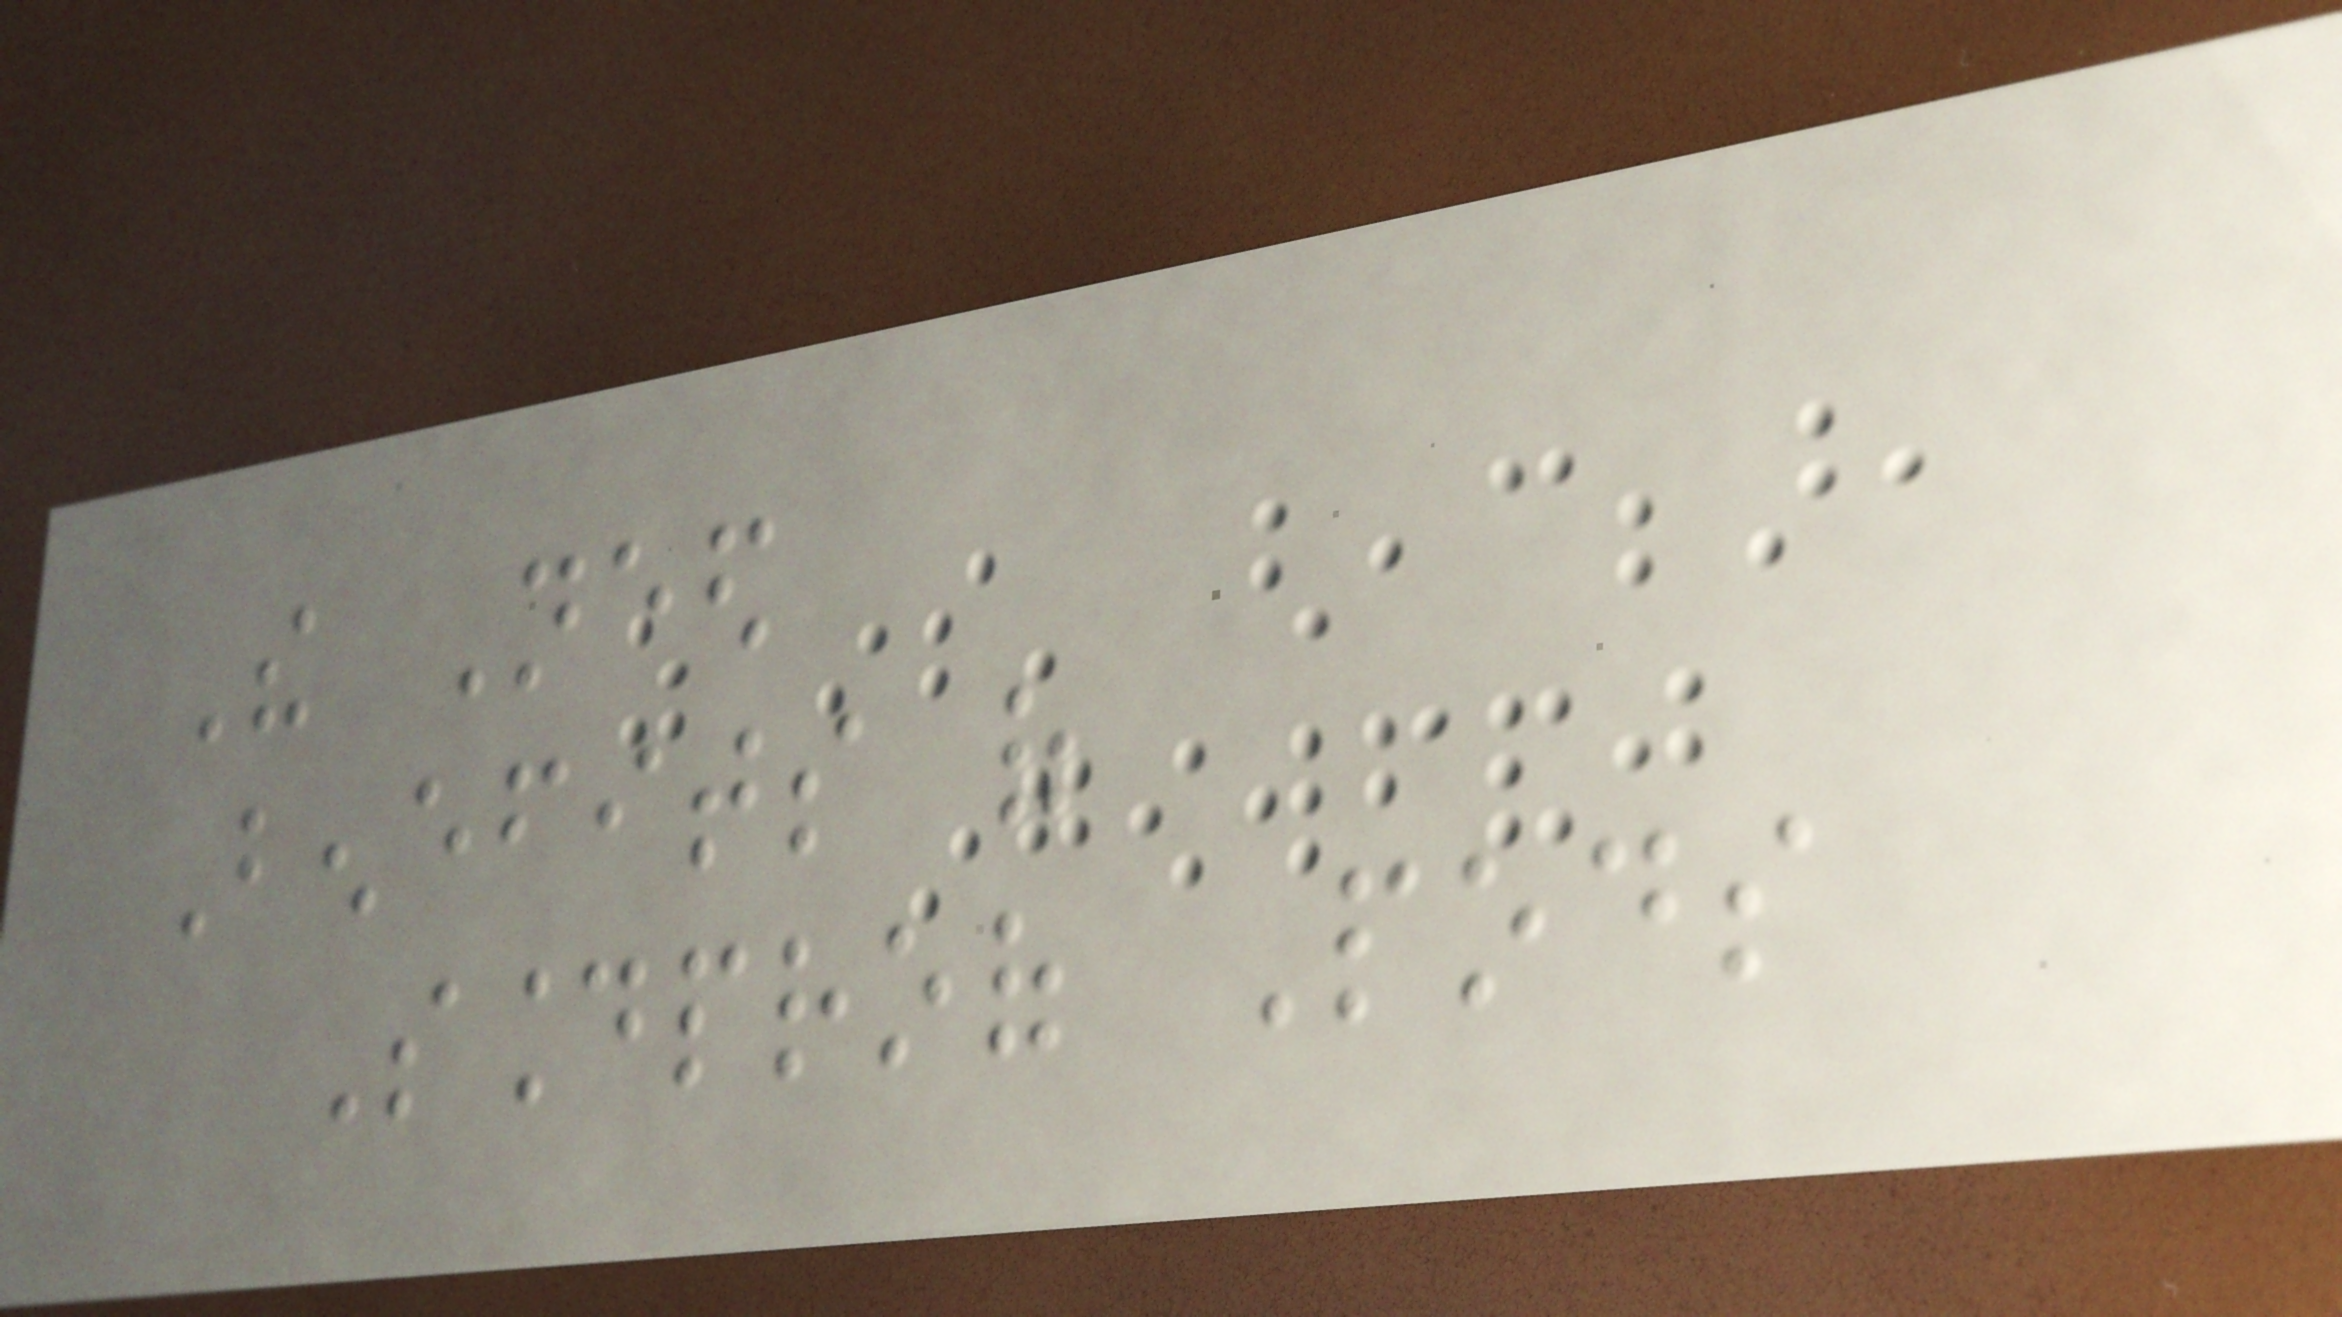The Need
Benefits of
Soundproof Pods
